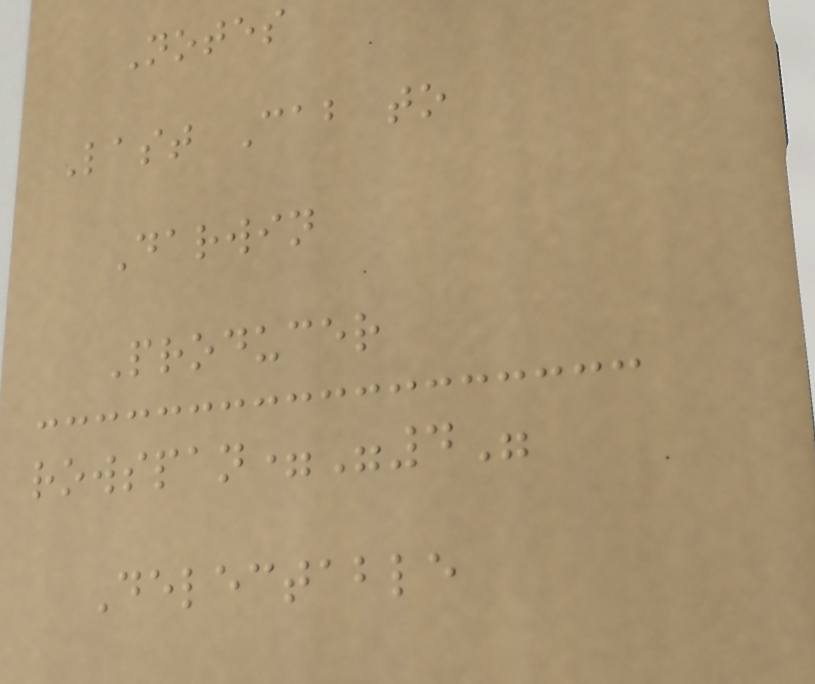Notes
Last Cab to
Darwin
Producer
rowspan="4"
Delectable
